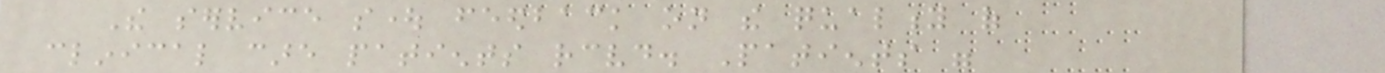The service sought feedback on the quality of
clinical care patients received. Patients were
